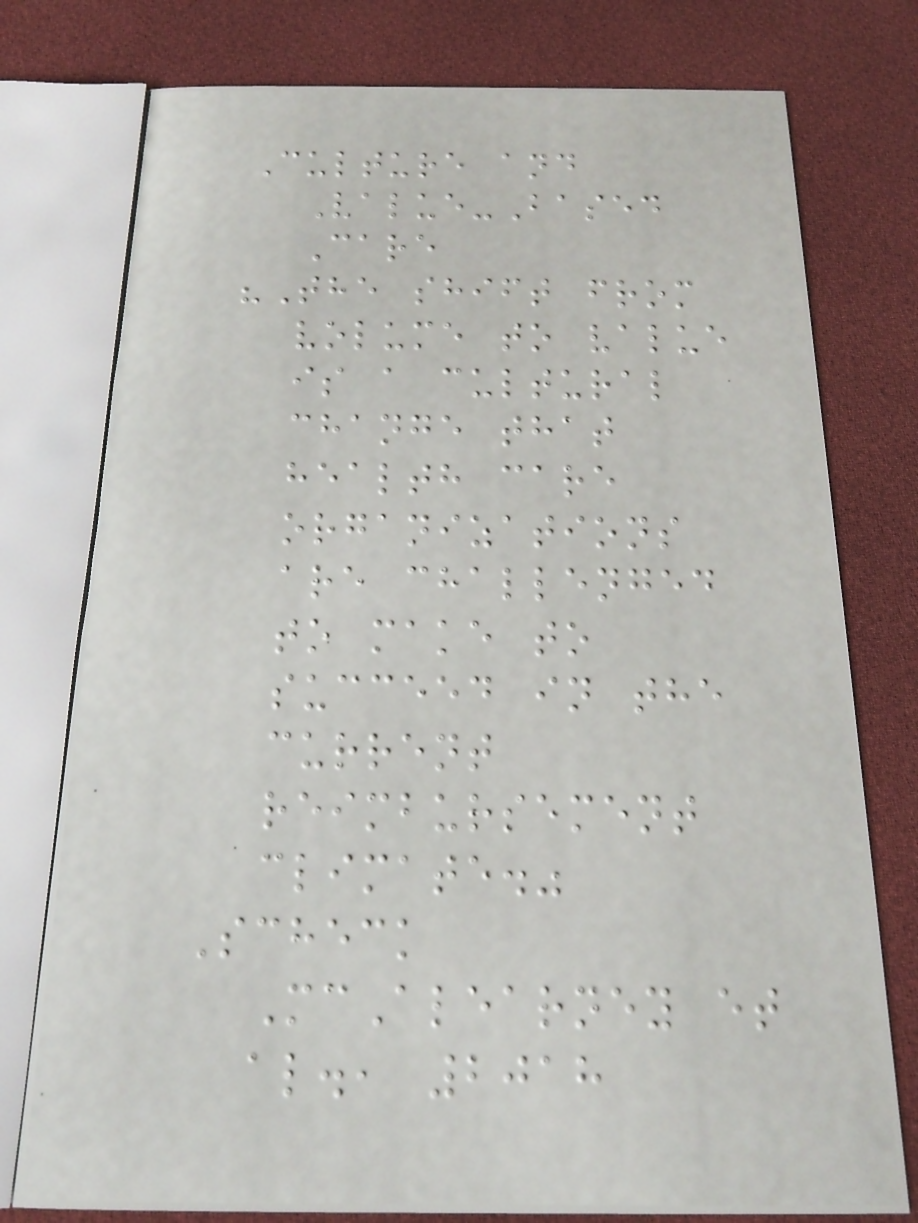Culture and
Value-Based
Care
"The shift from
volume to value
is a cultural
change that
health care
organizations
are challenged
to make to
succeed in the
current
reimbursement
climate."
Scheck
McAlearney et
al., 2018
